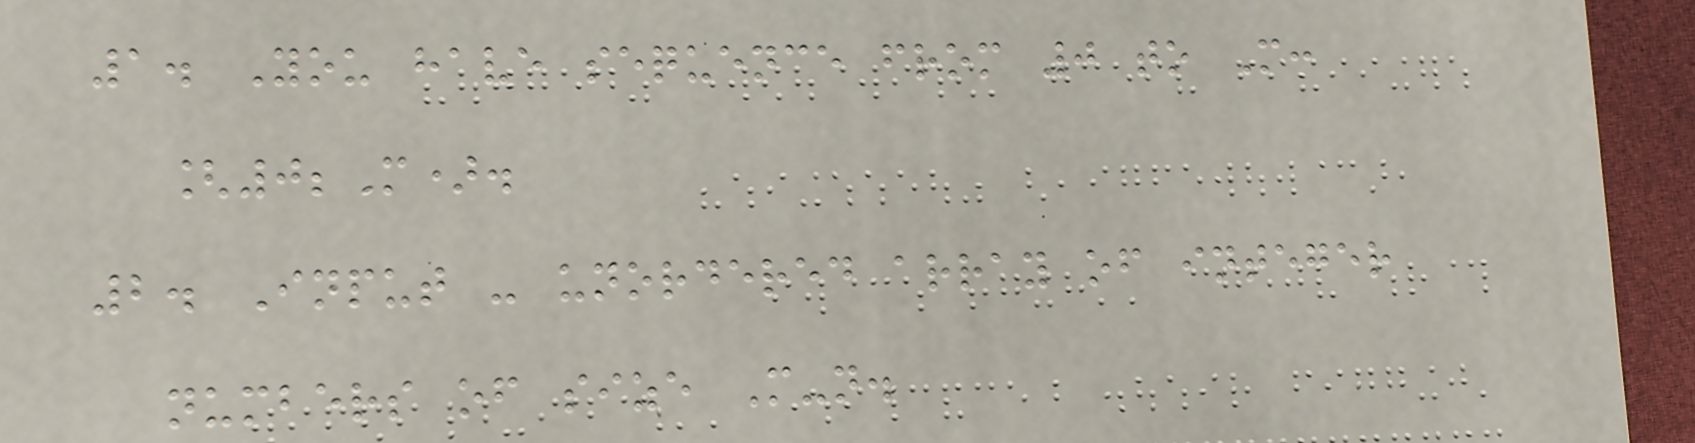1. You have sequence from 0 to M:
[0;M).
2. Input - unordered array of integer
numbers of size M-n.
